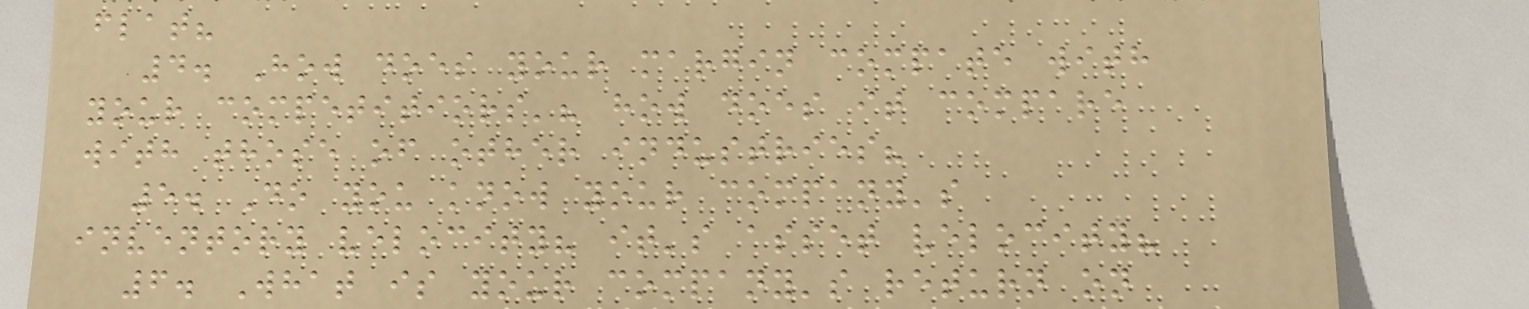flat?
4. How does your margin compate with
your competitiors'? how does it compare
with those of other industries?
5. Do you know your company's
inventory velocity? it's asset velocity?
6. What is your company's return on
